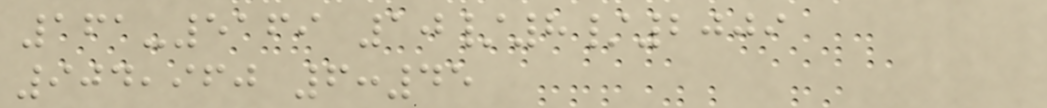161-5169 10/8/2009
904,960 6:45
